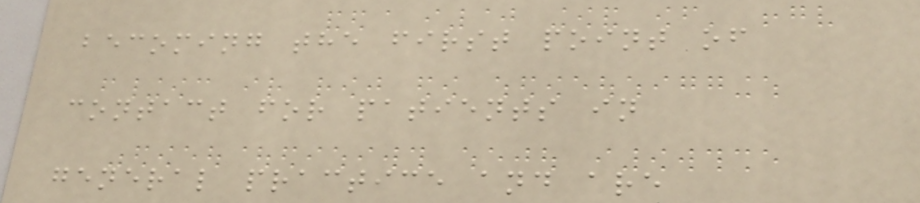becoming the first point of
contact for patients in
general practice and are
